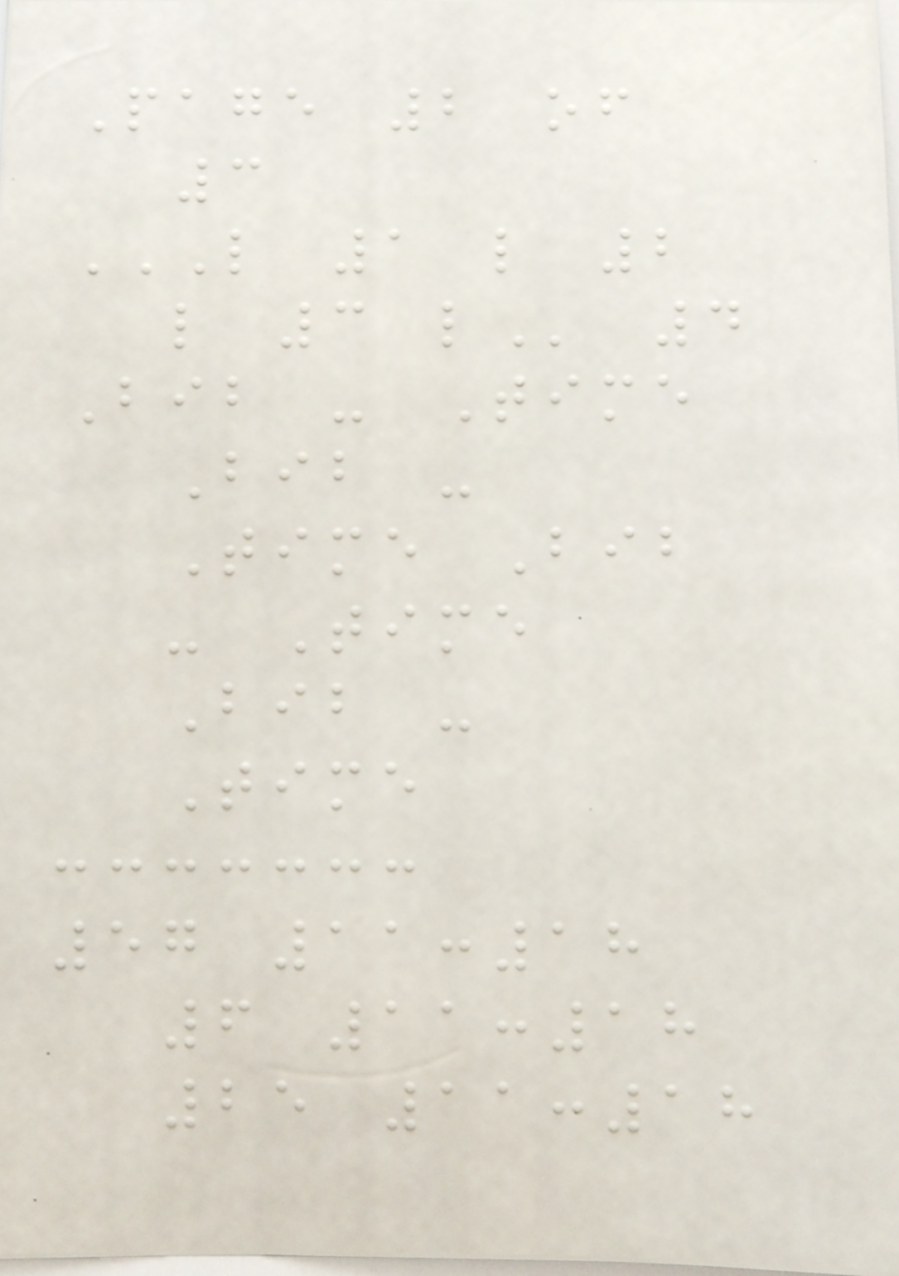Page 2 of
3
L 1 L 2
L 3 L 4
Bib - Time
Bib -
Time Bib
- Time
Bib -
Time
57 11:18
6 11:18
25 11:18
